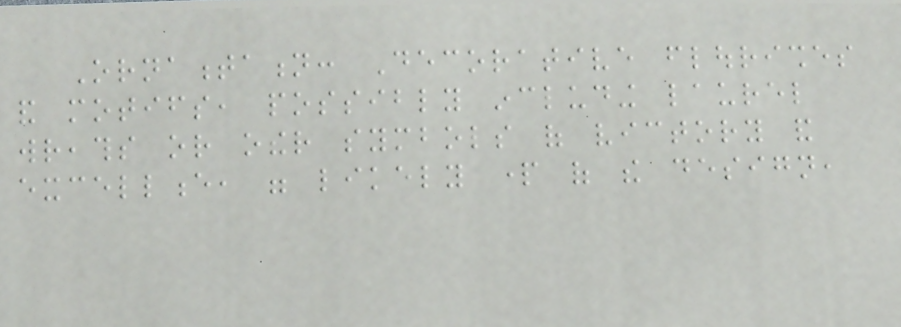Ornamentation: Decorative flourishes
and motifs, possibly including laurel
wreaths or other symbols of victory and
excellence, were likely part of the design,
